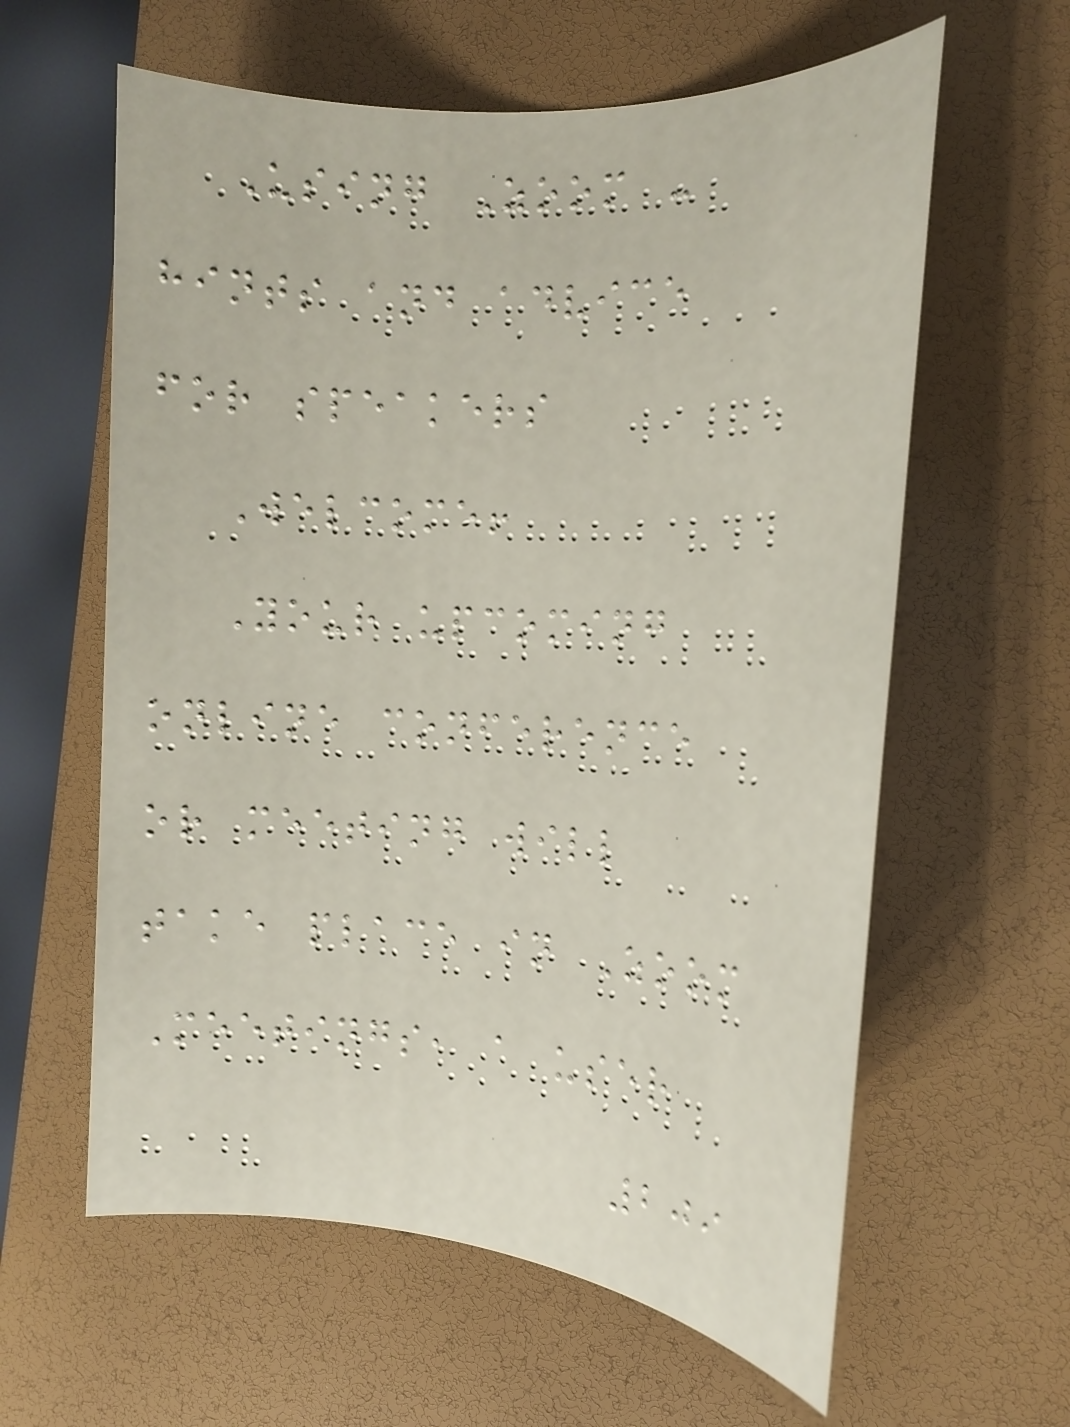Using Zoom -
hints and advice
for speakers
Welcome!
Your upcoming
online conference
or meeting will
take place in Zoom
Meetings, a user
209
